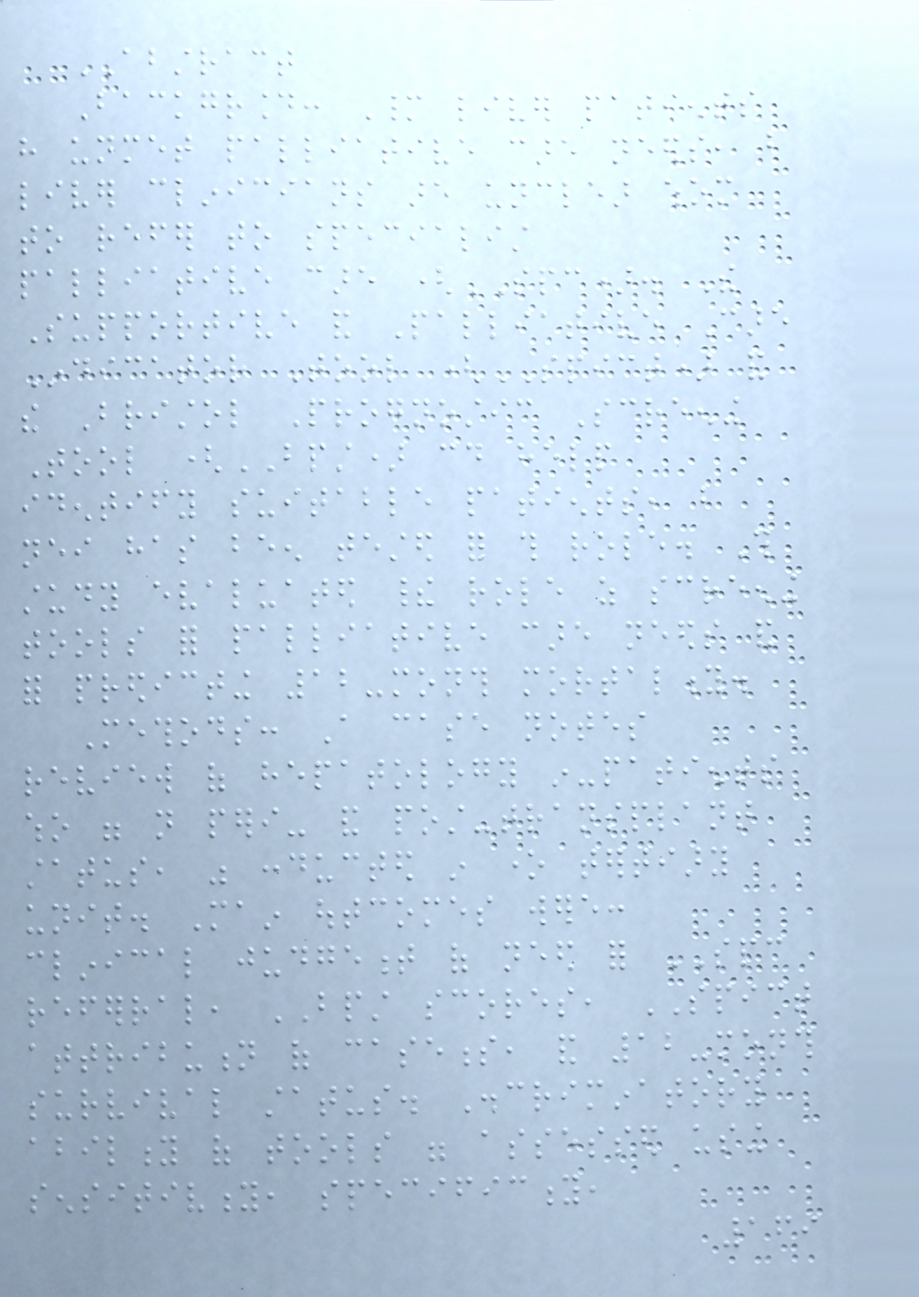ABSTRACT
Background: Many liver patients
have unmet palliative care needs, but
liver clinicians are unclear whom
to refer to specialist
palliative care (SPC). The
Supportive and Palliative Care
Indicator Tool (SPICT) and
the Bristol Prognostic Screening
Tool (BPST) could help
identify suitable patients, but
neither has been tested for this role. This
study evaluated their role as screening
tools for palliative care needs and
for predicting 12-month mortality.
Methods: A case notes
review of hepatology in-patients
who were not peri- and post-transplant
status, was conducted in one tertiary
unit. Main outcomes were:
clinical judgement of need for SPC
referral, BPST scores, SPICT
attribution of caseness, and 12-month
survival status. Discriminatory
ability of tools were assessed using
sensitivity, specificity,
169
